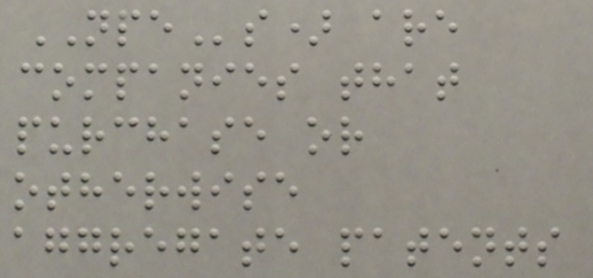NPEs) are
companies that
purchase or
otherwise
aggregate patents
